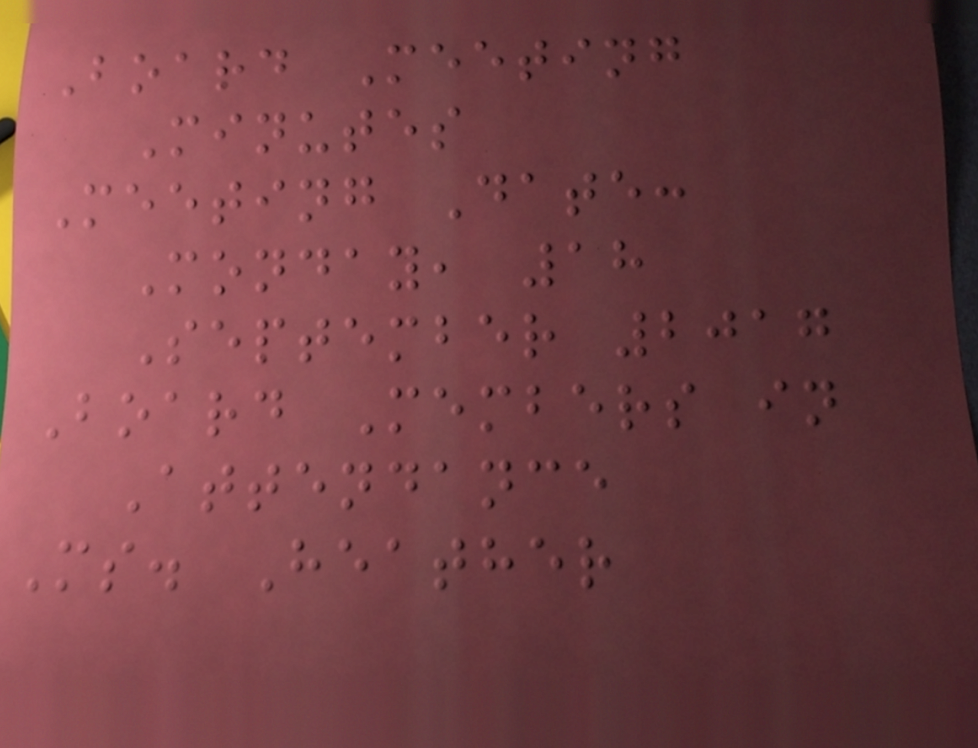Board Meeting
Minutes
Meeting Date:
Monday, 18
September 2017
Board Members in
Attendance
Ms. Heather
